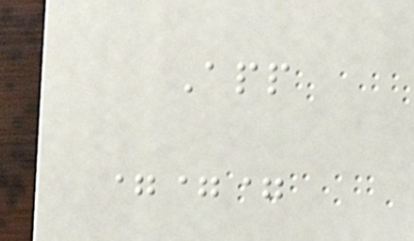App
===
